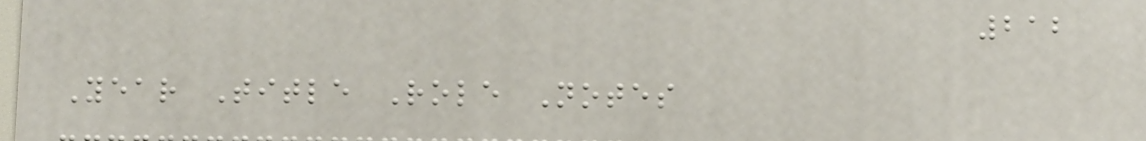212
Year Title Role Notes
